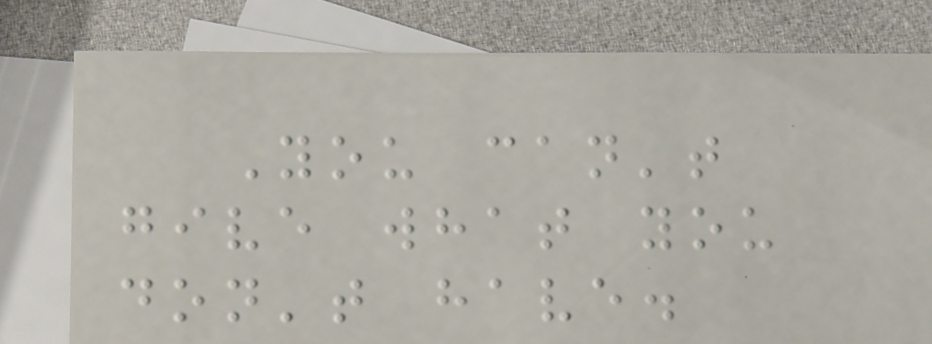You can't
give what you
don't have.
